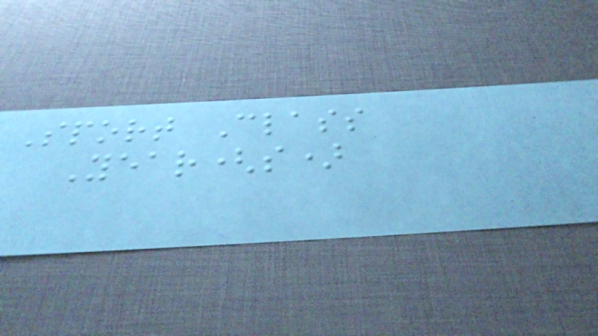Sport Class
Year(s)
